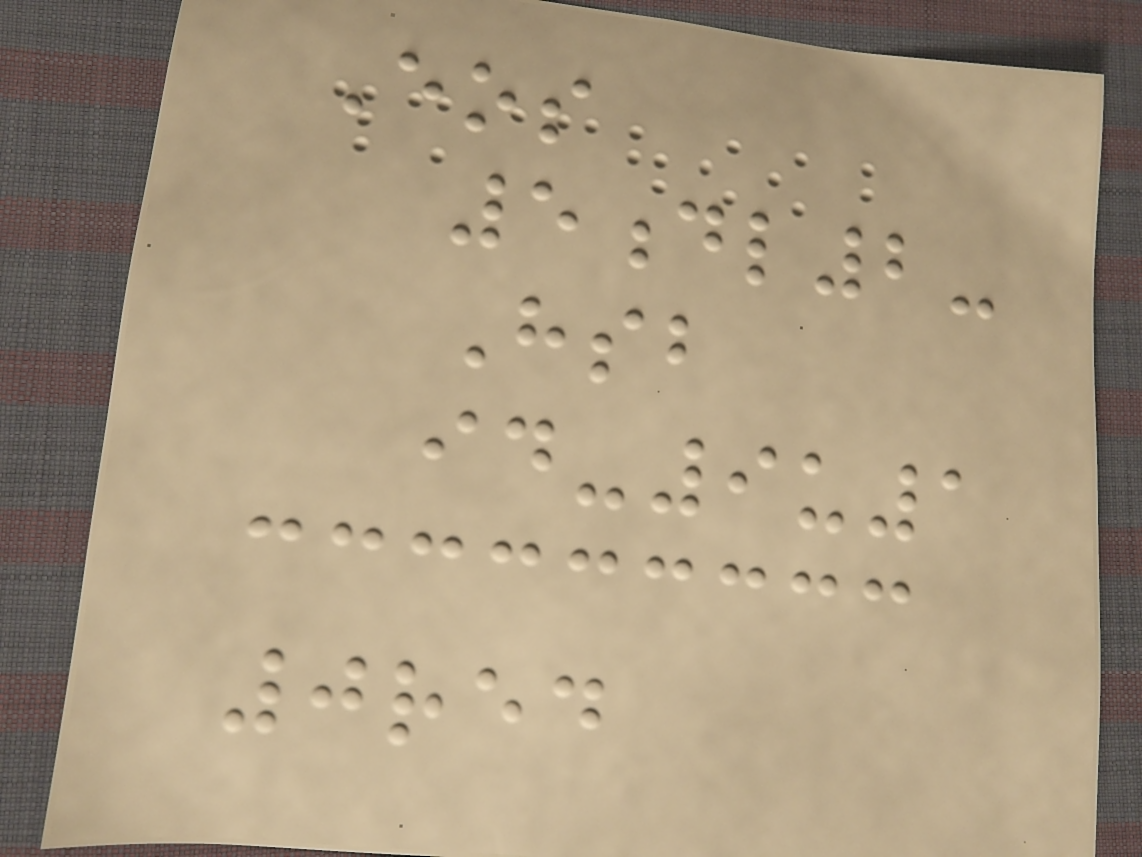Eos
5dl2-
Hsb
id-9u1
0red
